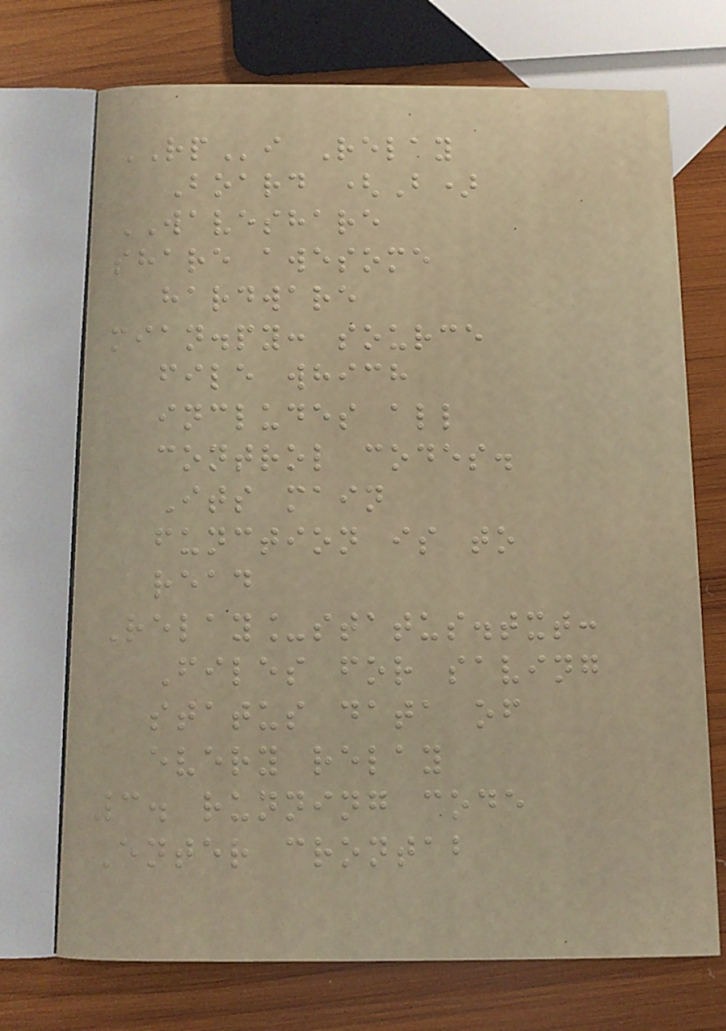RPi Relay
Board (B)
WAVESHARE
share awesome
hardware
mian.py: source
file which
includes all
control codes.
Its main
function is to
read
Relay_status.txt:
Files for saving
status data of
every relay
3. running code
Enter crontab
